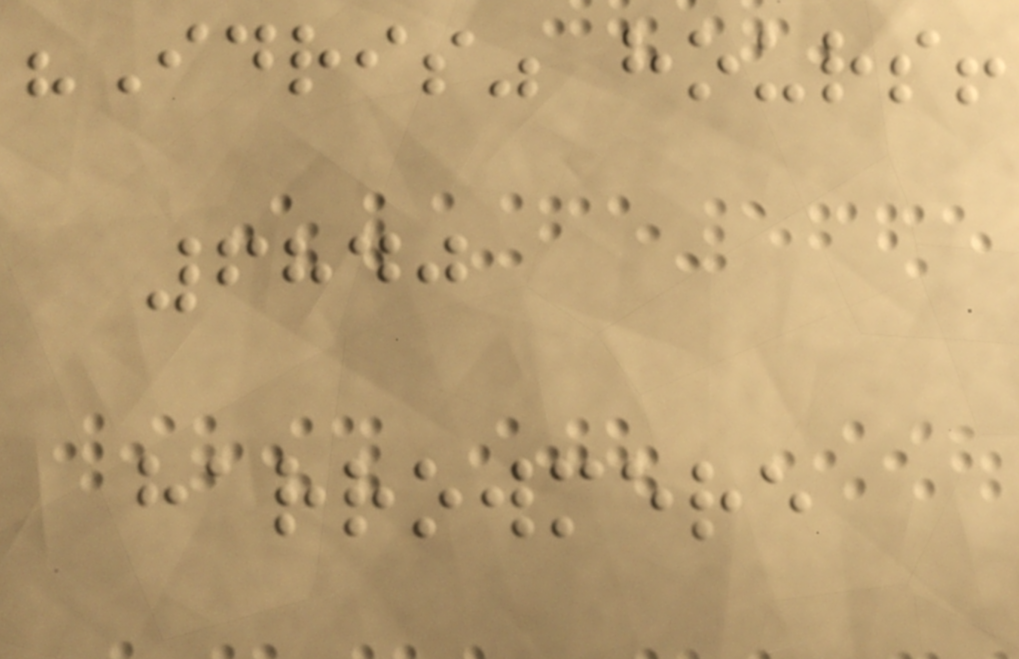"Idris" hours!
6840
harrowmere
